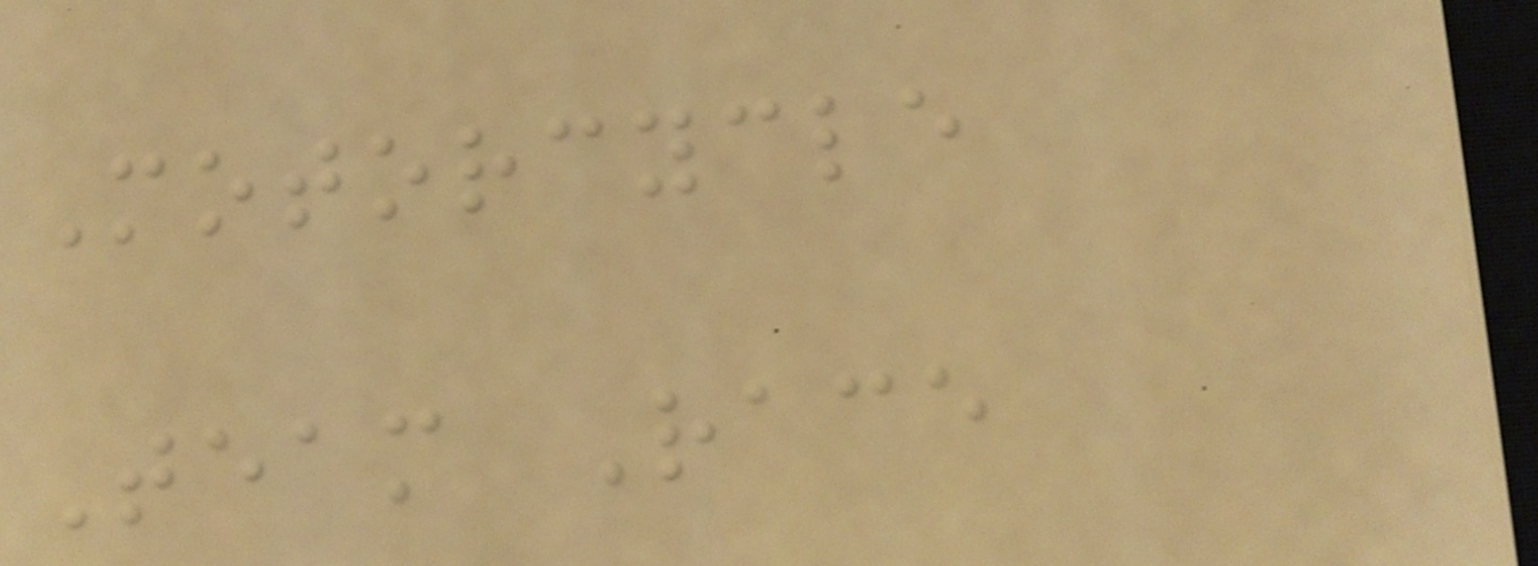Motorcycle
Team Race
